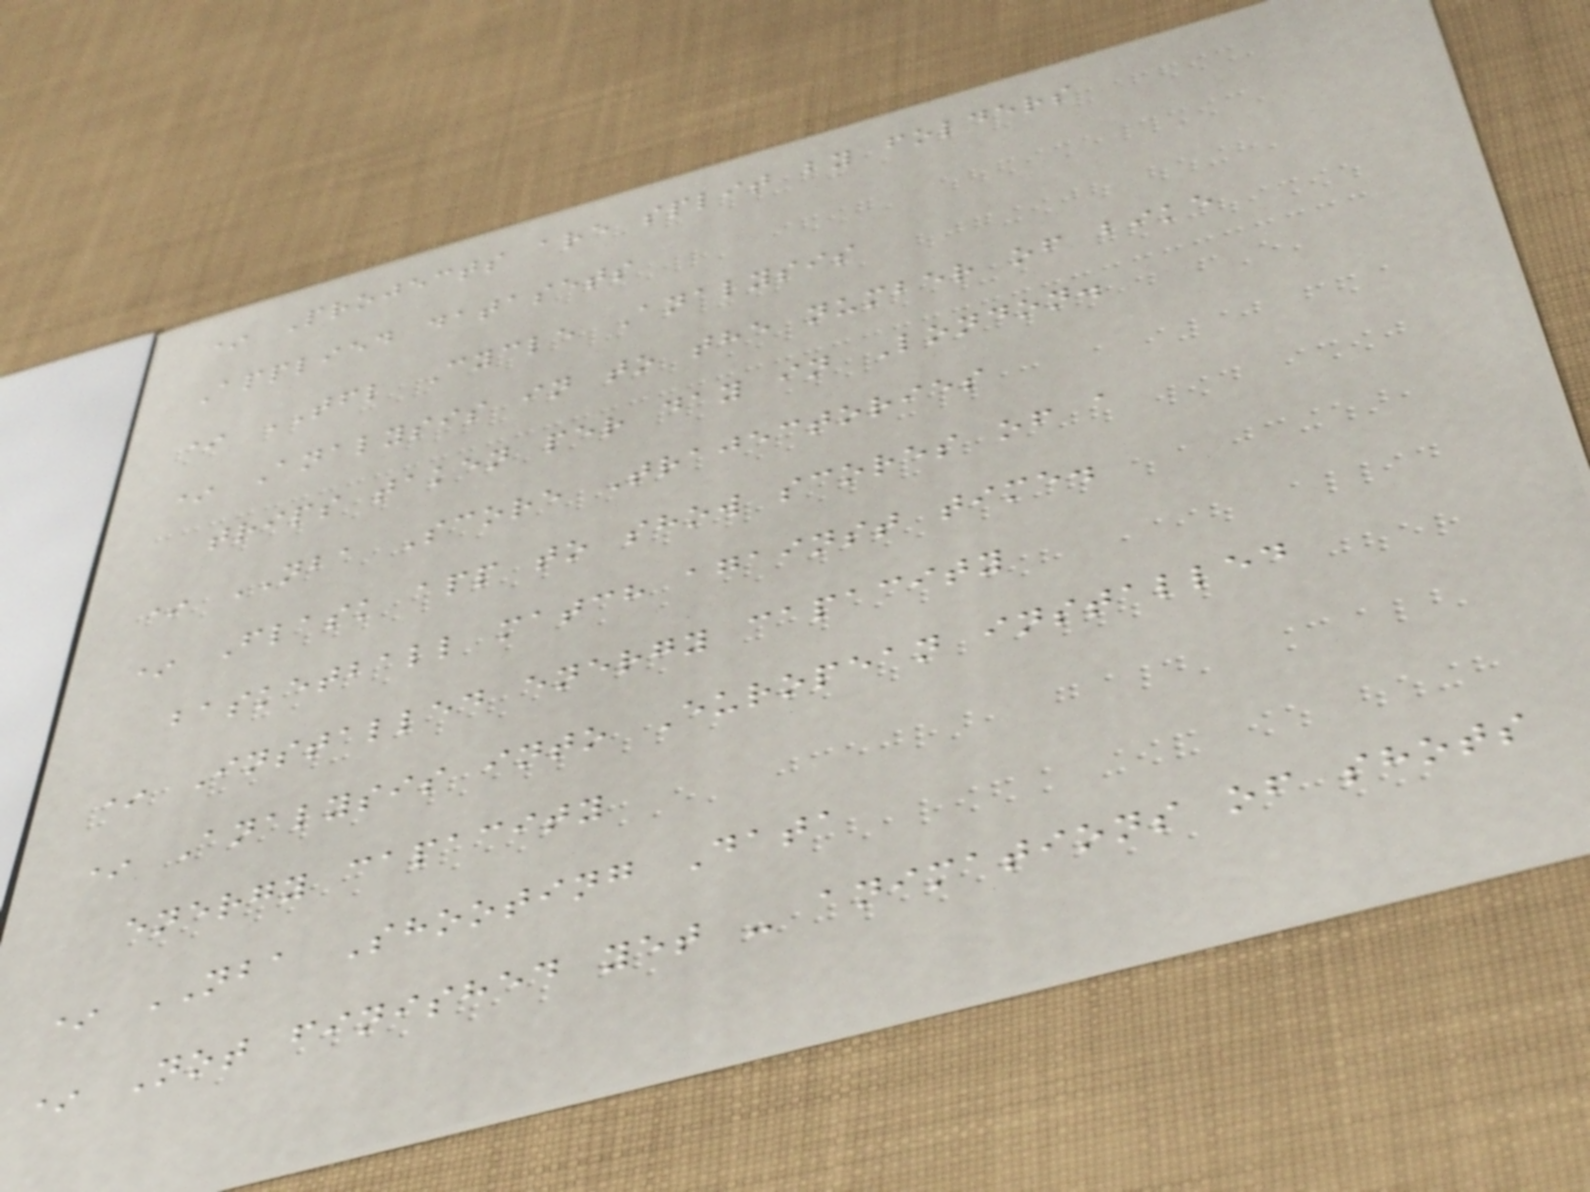* Projects are split by folders
Applied datasets
* TFL Cycle Analysis
* Analysis in to the number of bike
trips taken per day in London.
* NBA Score Trajectories
* Flask app to show scores of a
basketball match against time.
* Installed energy capacity
* Analysis into European installed
energy capacity
* NBA Shooting Data
* Not finished yet - animations of shots
